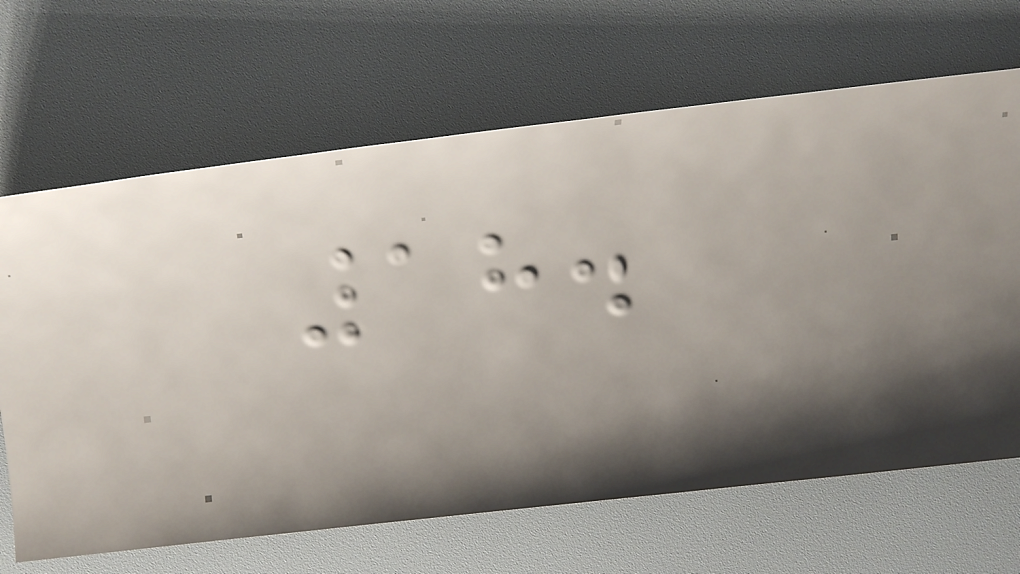18.
